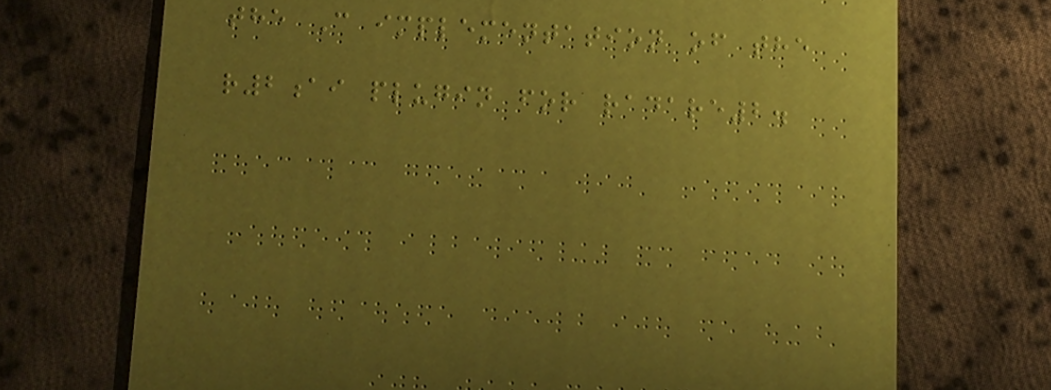the C implementation of the
r2ai plugin for radare2.
